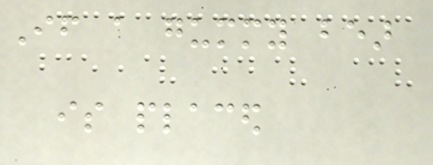If a gummy bear
is placed
